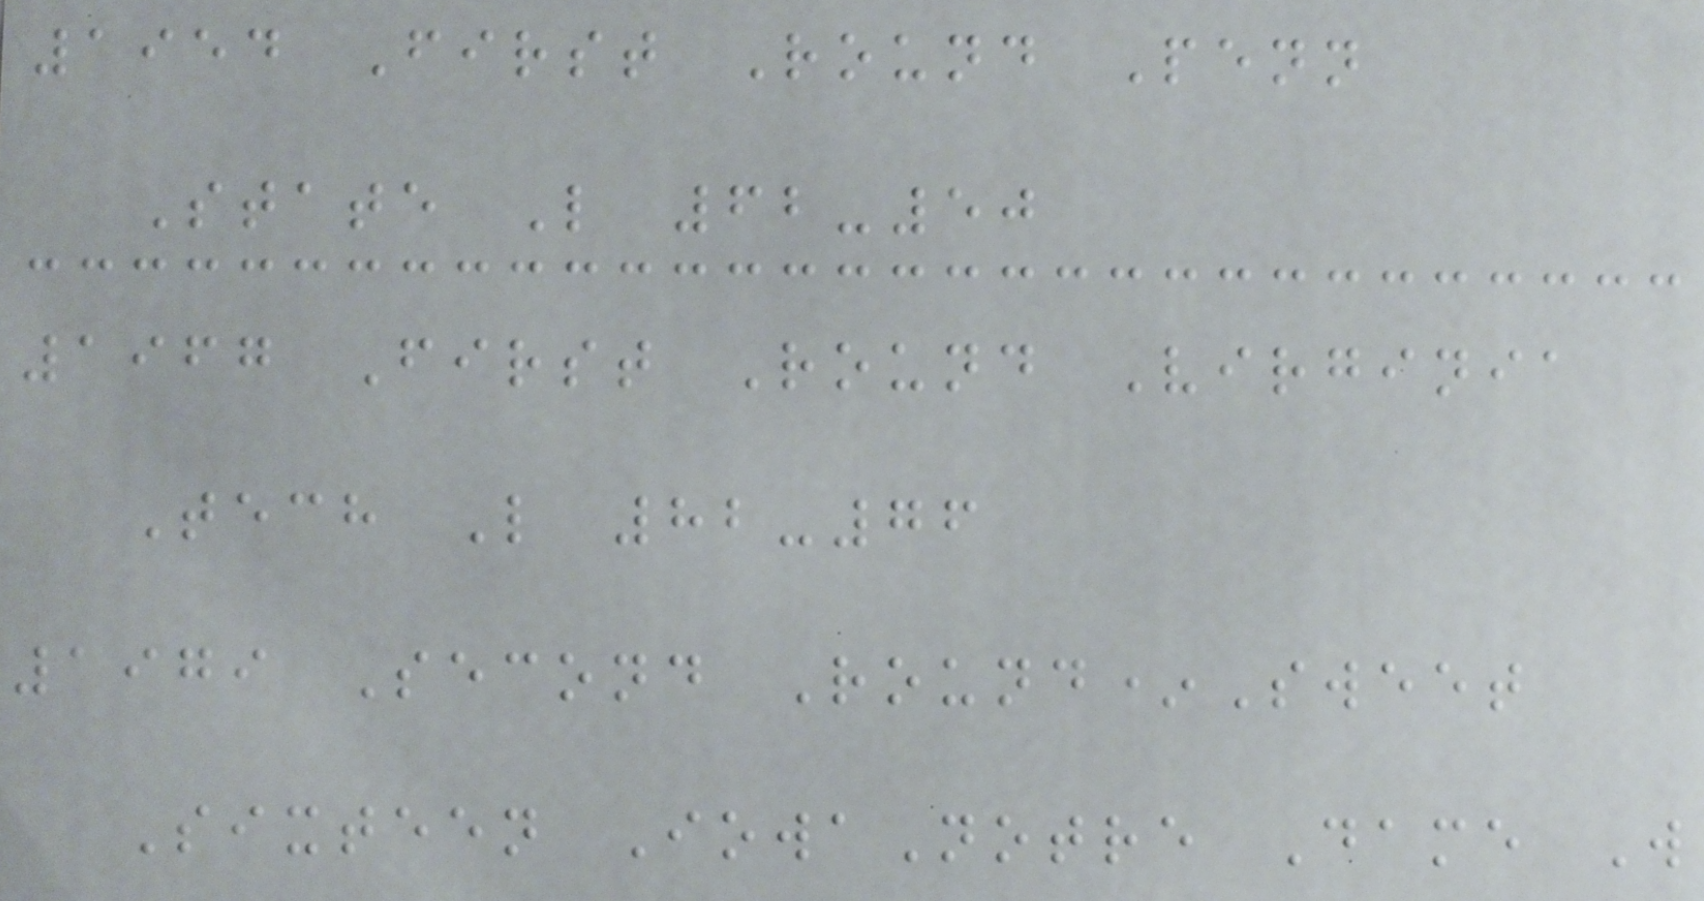1954 First Round Penn
State L 62-50
1967 First Round Virginia
Tech L 82-76
1979 Second Round*Sweet
Sixteen IowaNotre Dame W
